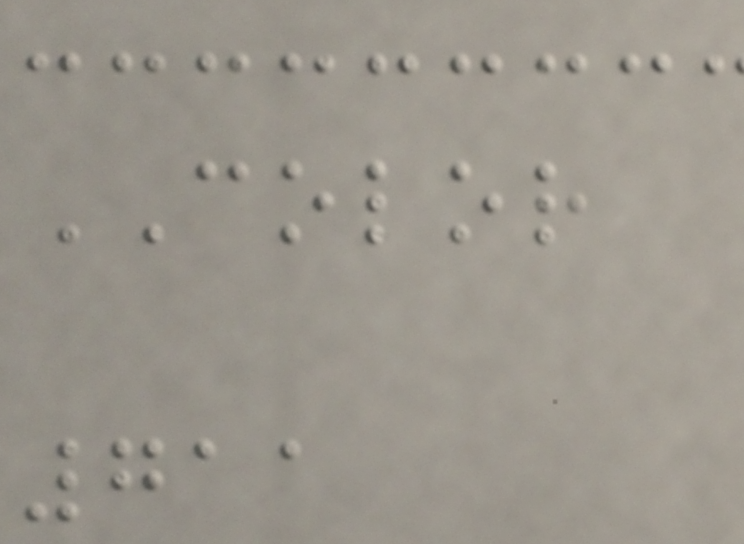COLOR
711
